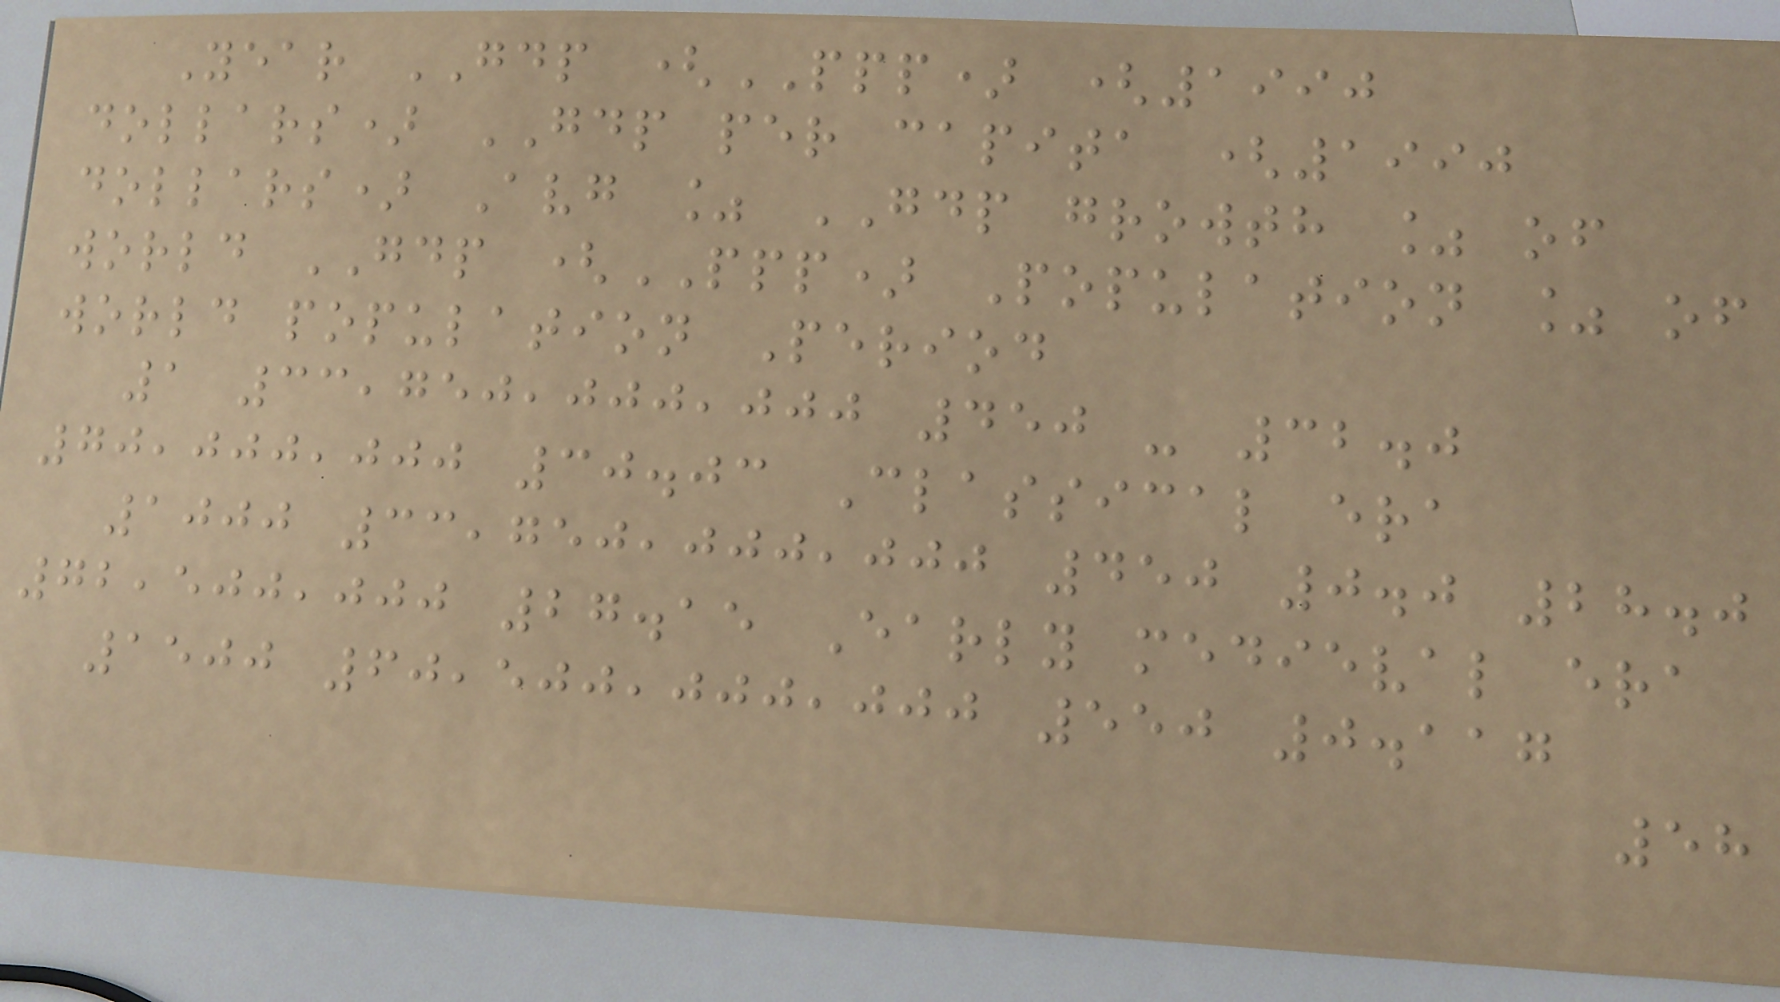Year GDP (PPP) (1990
dollars) GDP per capita (1990
dollars) Avg % GDP growth % of
world GDP (PPP) Population % of
world population Period
1 33,750,000,000 450 - 32.0
70,000,000 30.03 Classical era
1000 33,750,000,000 450 0.0 28.0
72,500,000 27.15 Early medieval era
1500 60,500,000,000 550 0.117
58
